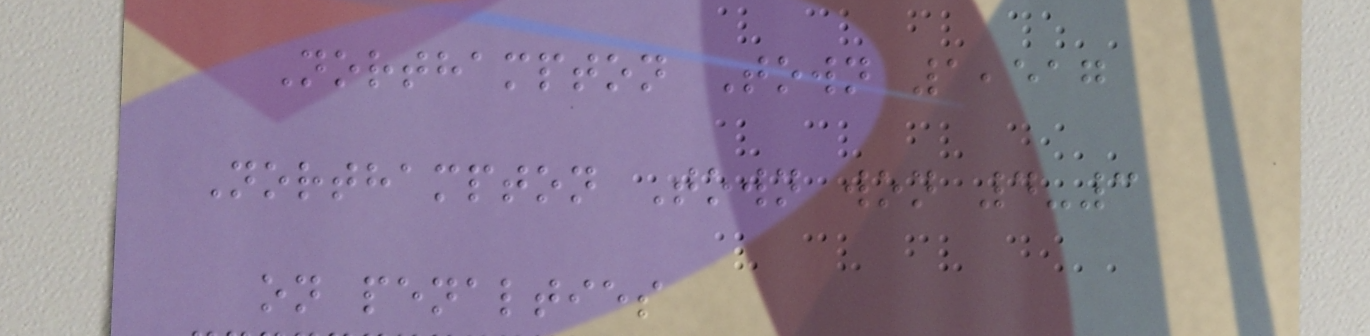Northampton Town 1,517
Northampton Town won 4-3
on penalties
